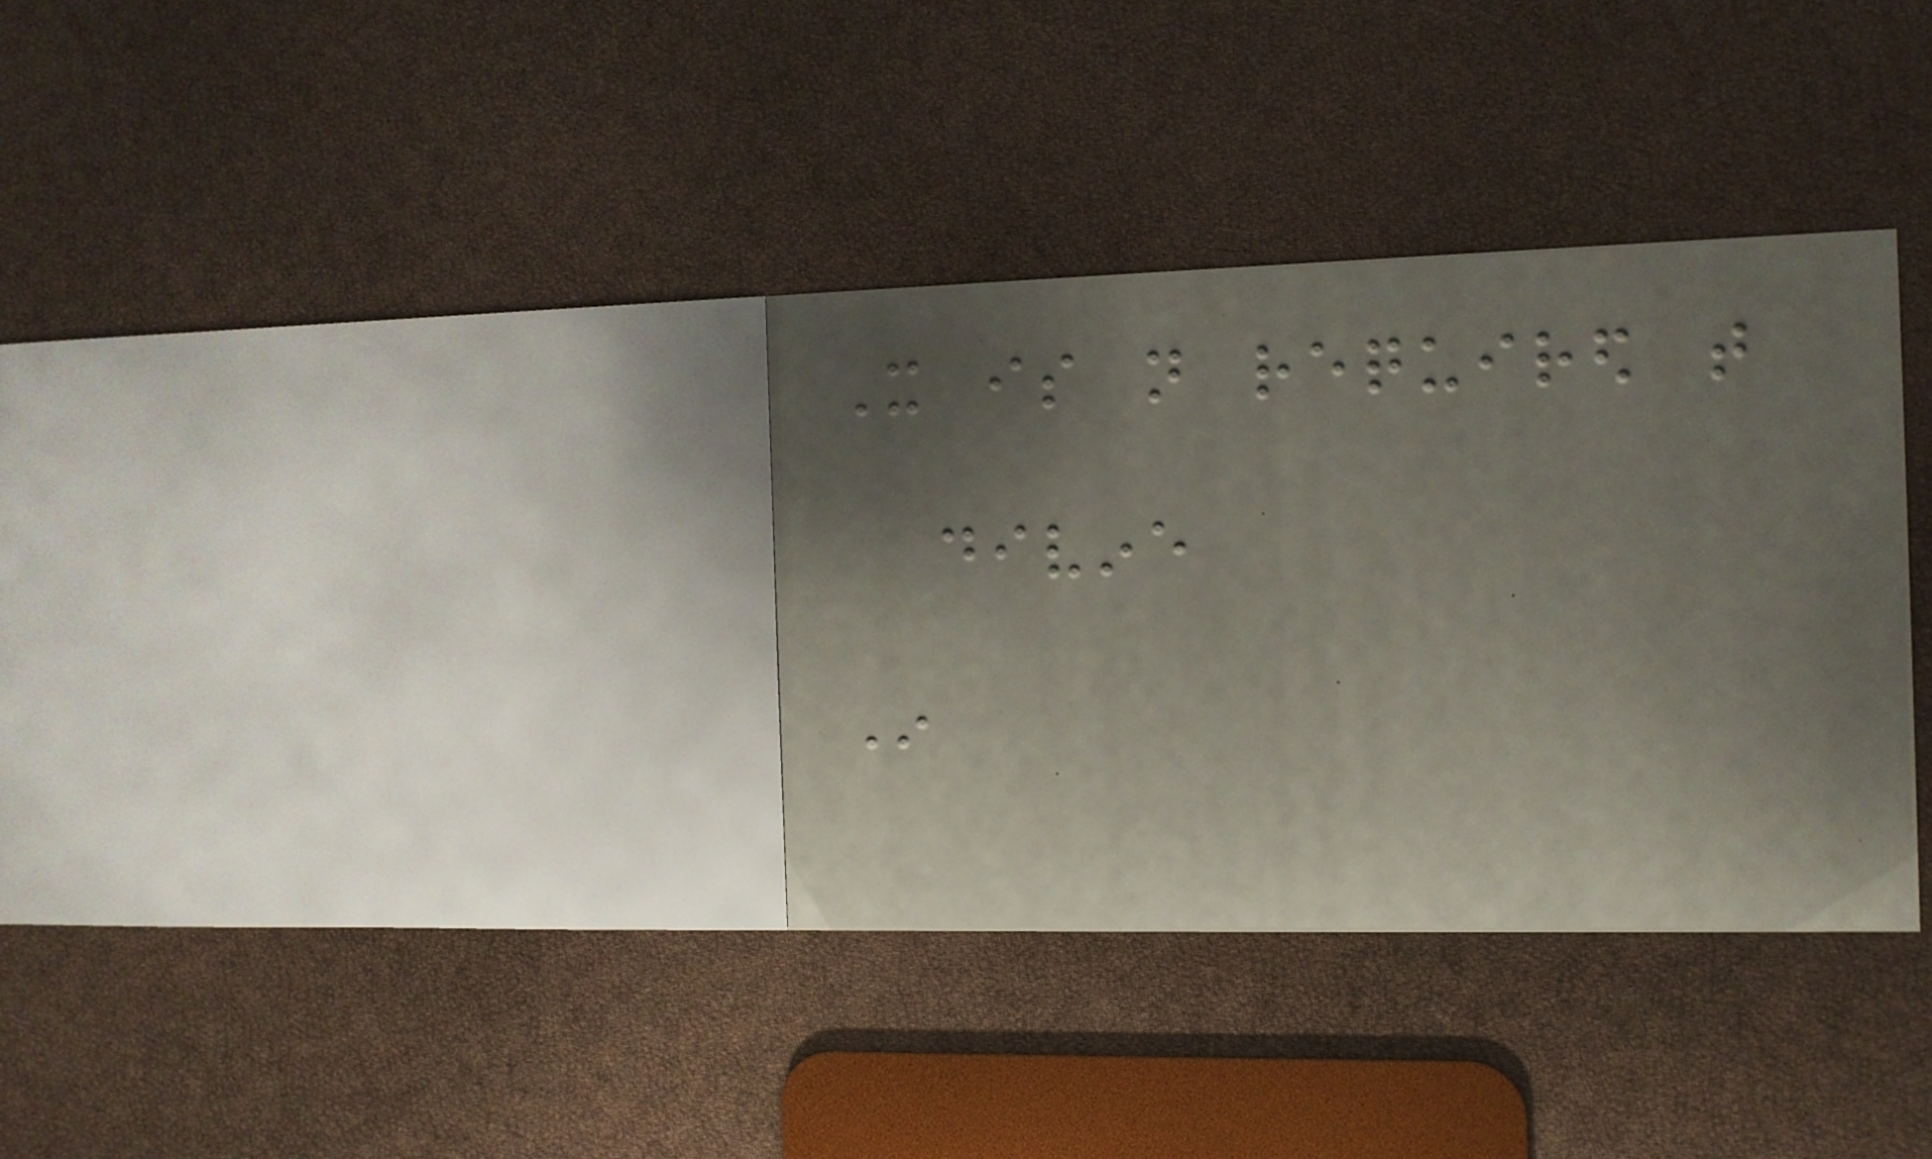It is not required that
divine
In
